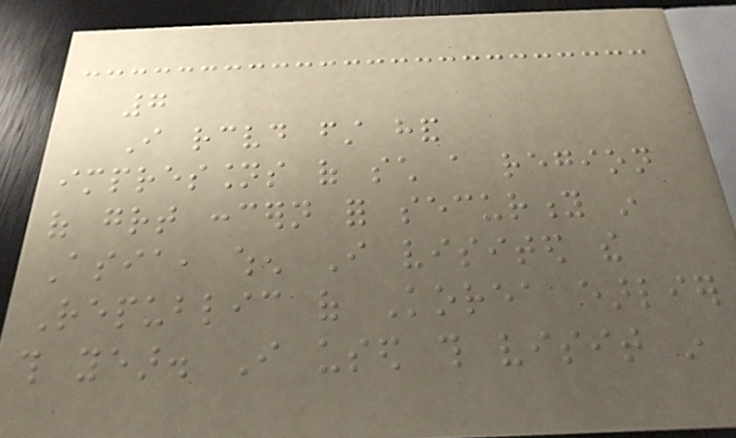7
I received first hand
impressions of such a region
of great concern for security in
Asia, when I visited the
Republic of Korea earlier
this year. I used this visit in
